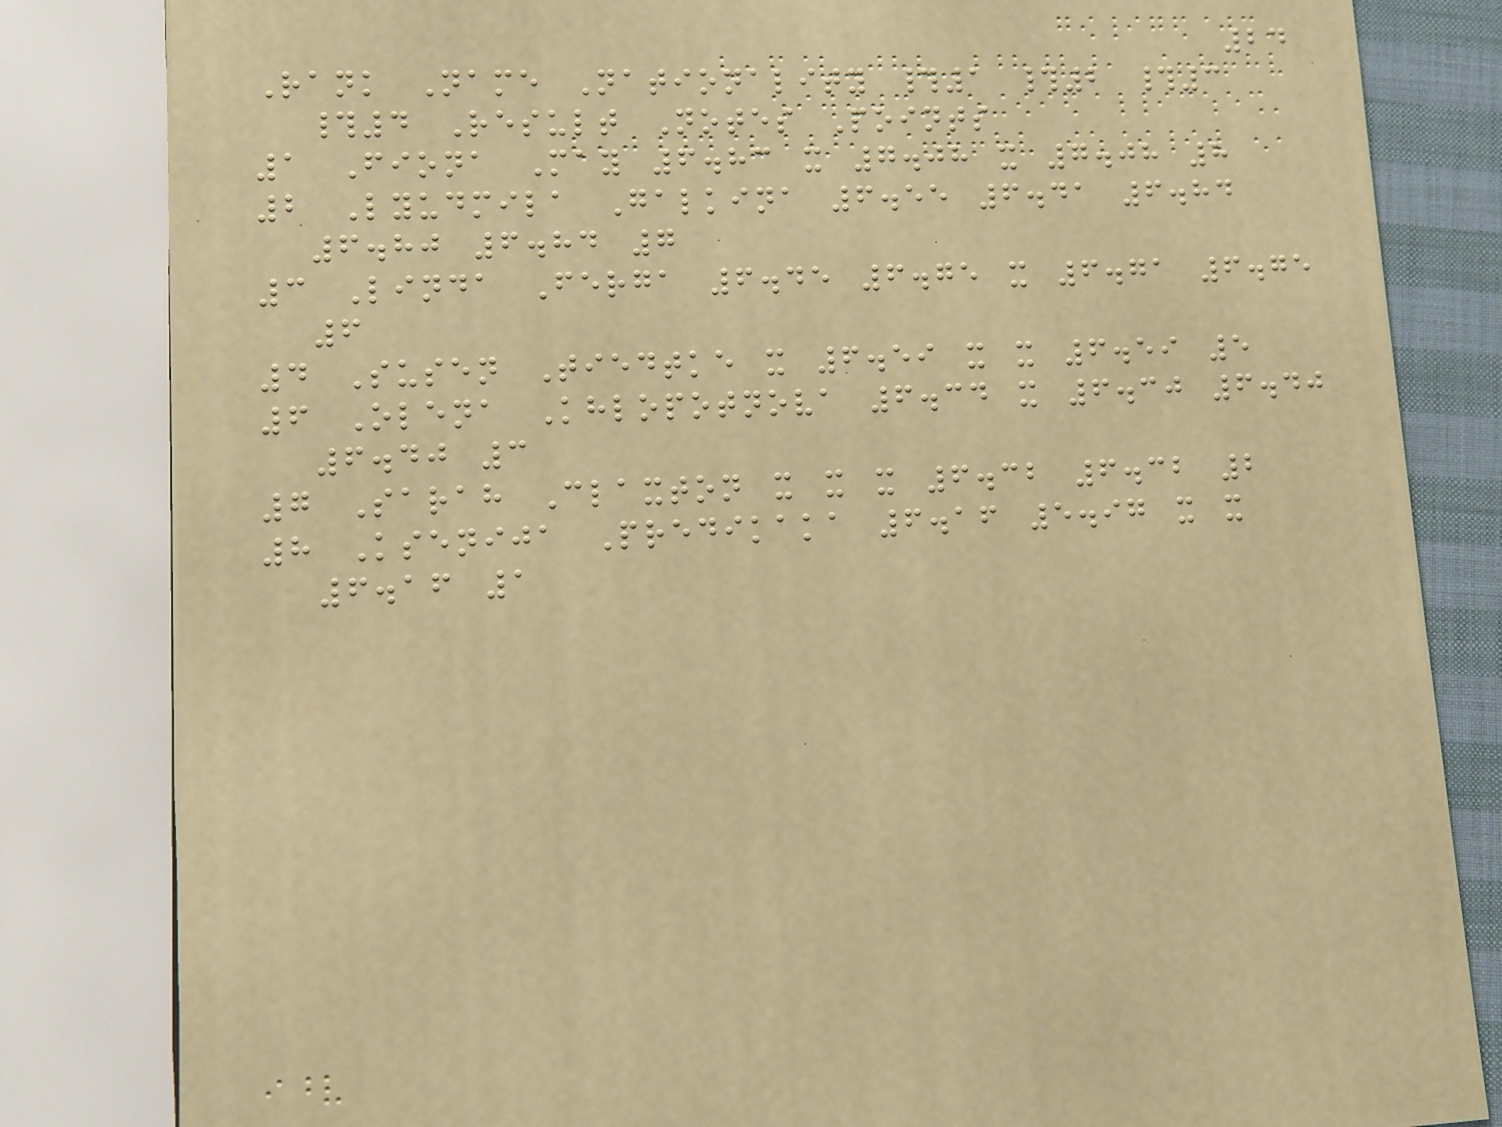24
Rank Name Nationality #1 #2 #3
#4 Result Notes Points
1 Fiona May 6.83 x 7.08 x 7.08 8
2 Lyudmila Galkina 6.55 6.41 6.84
6.80 6.84 7
3 Linda Ferga 6.45 6.75 x 6.71 6.75
6
4 Susen Tiedtke x 6.59 x x 6.59 5
6 Olena Khlopotnova 6.34 x 6.30 6.40
6.40 3
7 Sarah Claxton x x x 6.32 6.32 2
8 Ksenija Predikaka 6.16 5.97 x x
6.16 1
